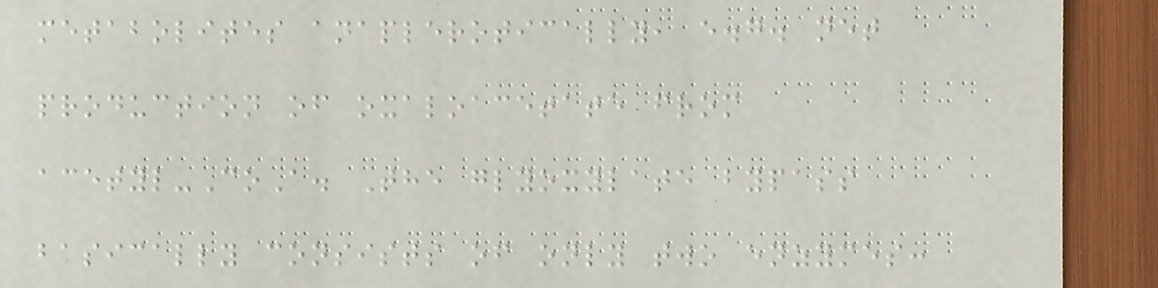metabolites anaplerotically, e.g. net
production of oxaloacetate from
acetyl-CoA. The glyoxylate bypass
basically consists of only two enzymes:
